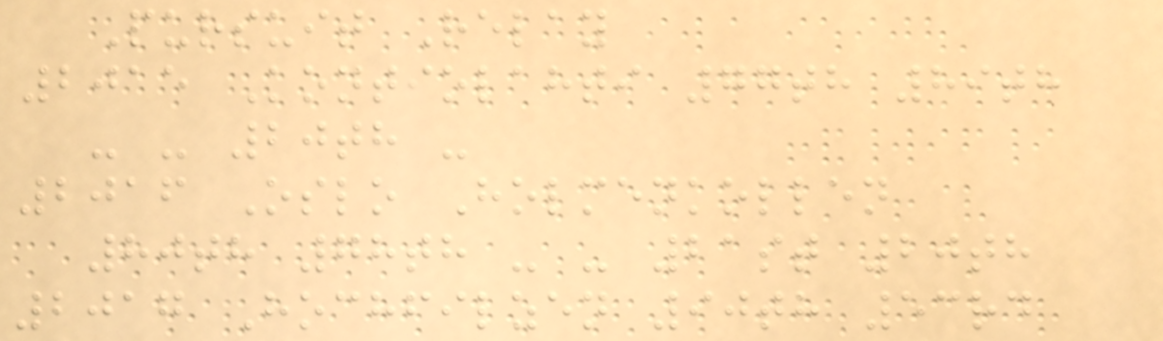Pursuit Relay
2015 Kontiolahti 77th 89th
- - 20th -
2016 Oslo Holmenkollen
80th 78th - - 21st 20th
2017 Hochfilzen 90th 53rd
